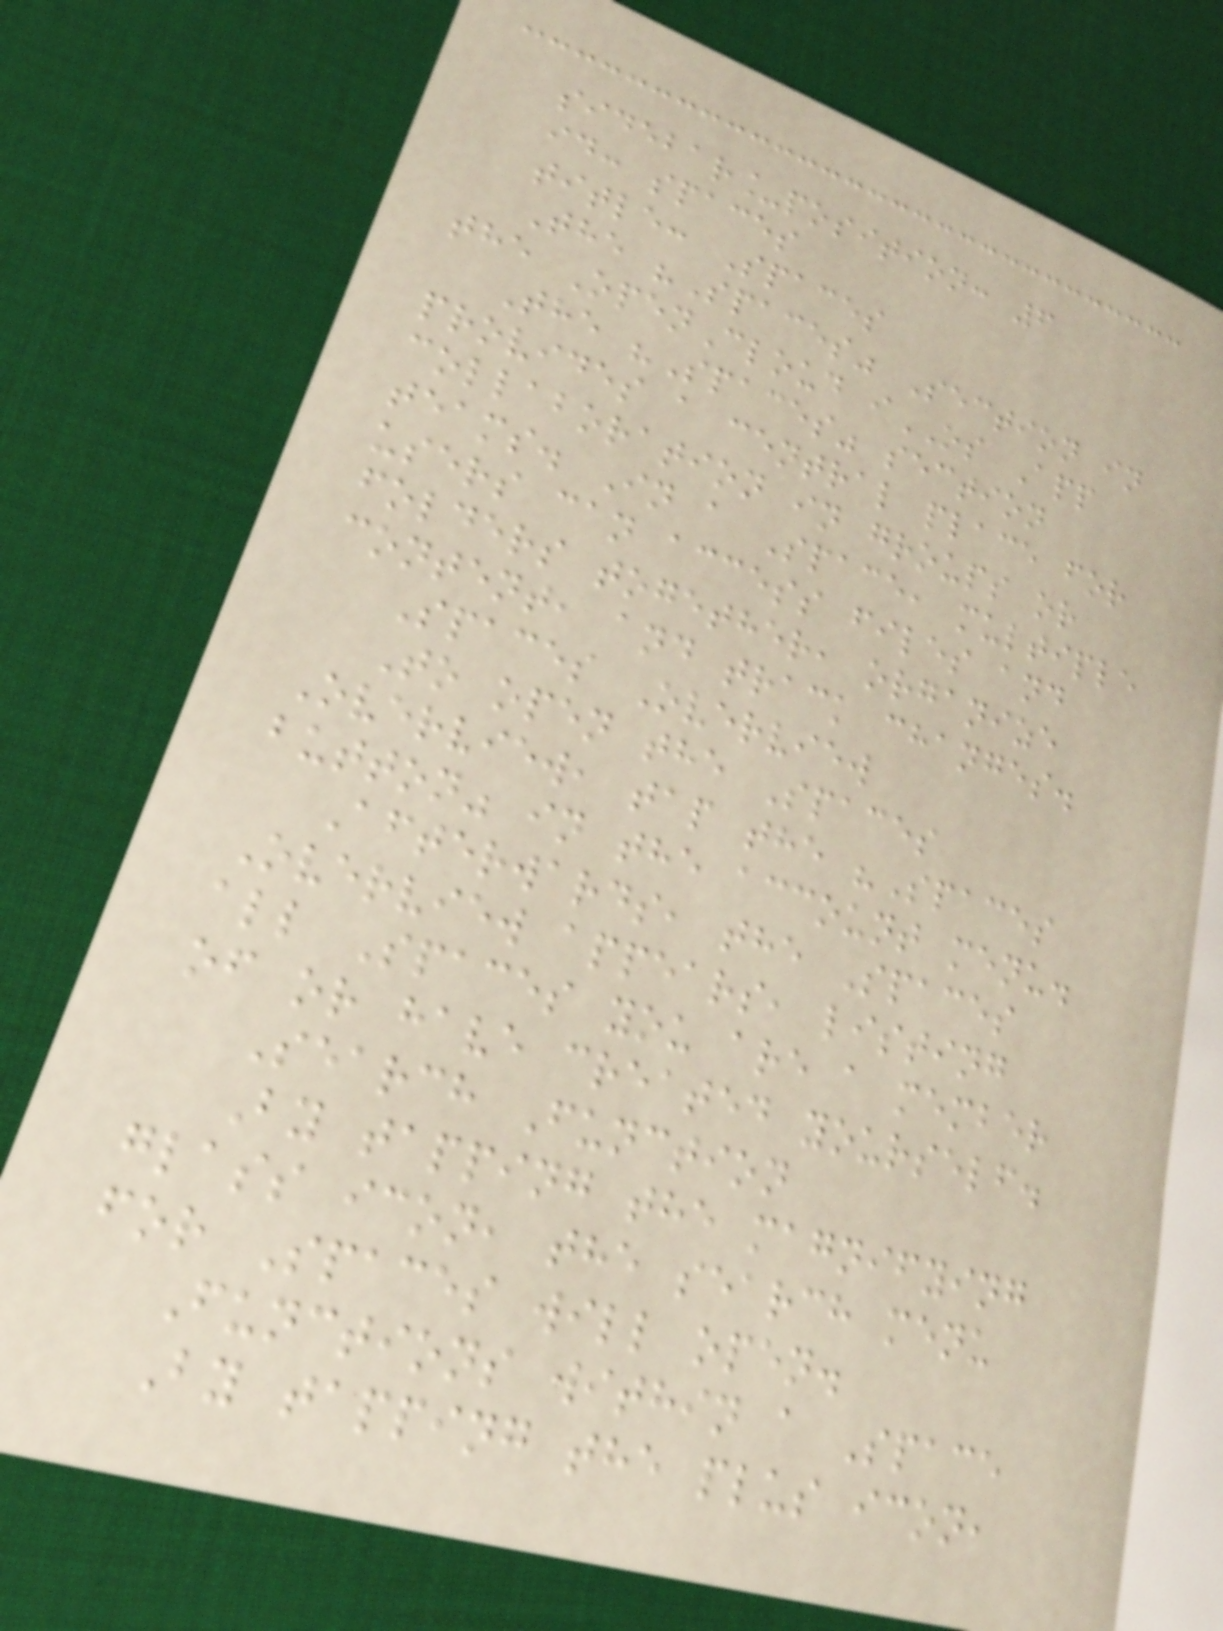sidebar_position: 6
id: spaces
title: Spaces
The "Spaces" Section in
the OpenCloud iOS App
The "Spaces" section
provides a central place for
collaboration in groups or
teams. In a Space, multiple
users can access files and
folders together, organize
content, and track changes.
Spaces Overview
To open the Spaces
Overview, tap the "Spaces
button" in the account menu.
Afterwards, the Spaces
Overview appears, listing
all Spaces you are a member
of or have created yourself.
Search Function
By tapping the magnifying
glass icon, the search menu
for Spaces will open.
Functions within a Space
By tapping the plus icon,
